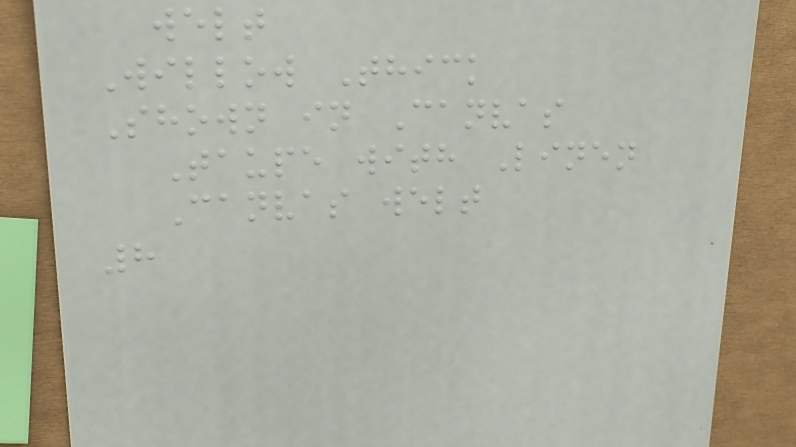welt
Willow Thick
Shown in Canvas
Taupe with Linen
Canvas welt
8
